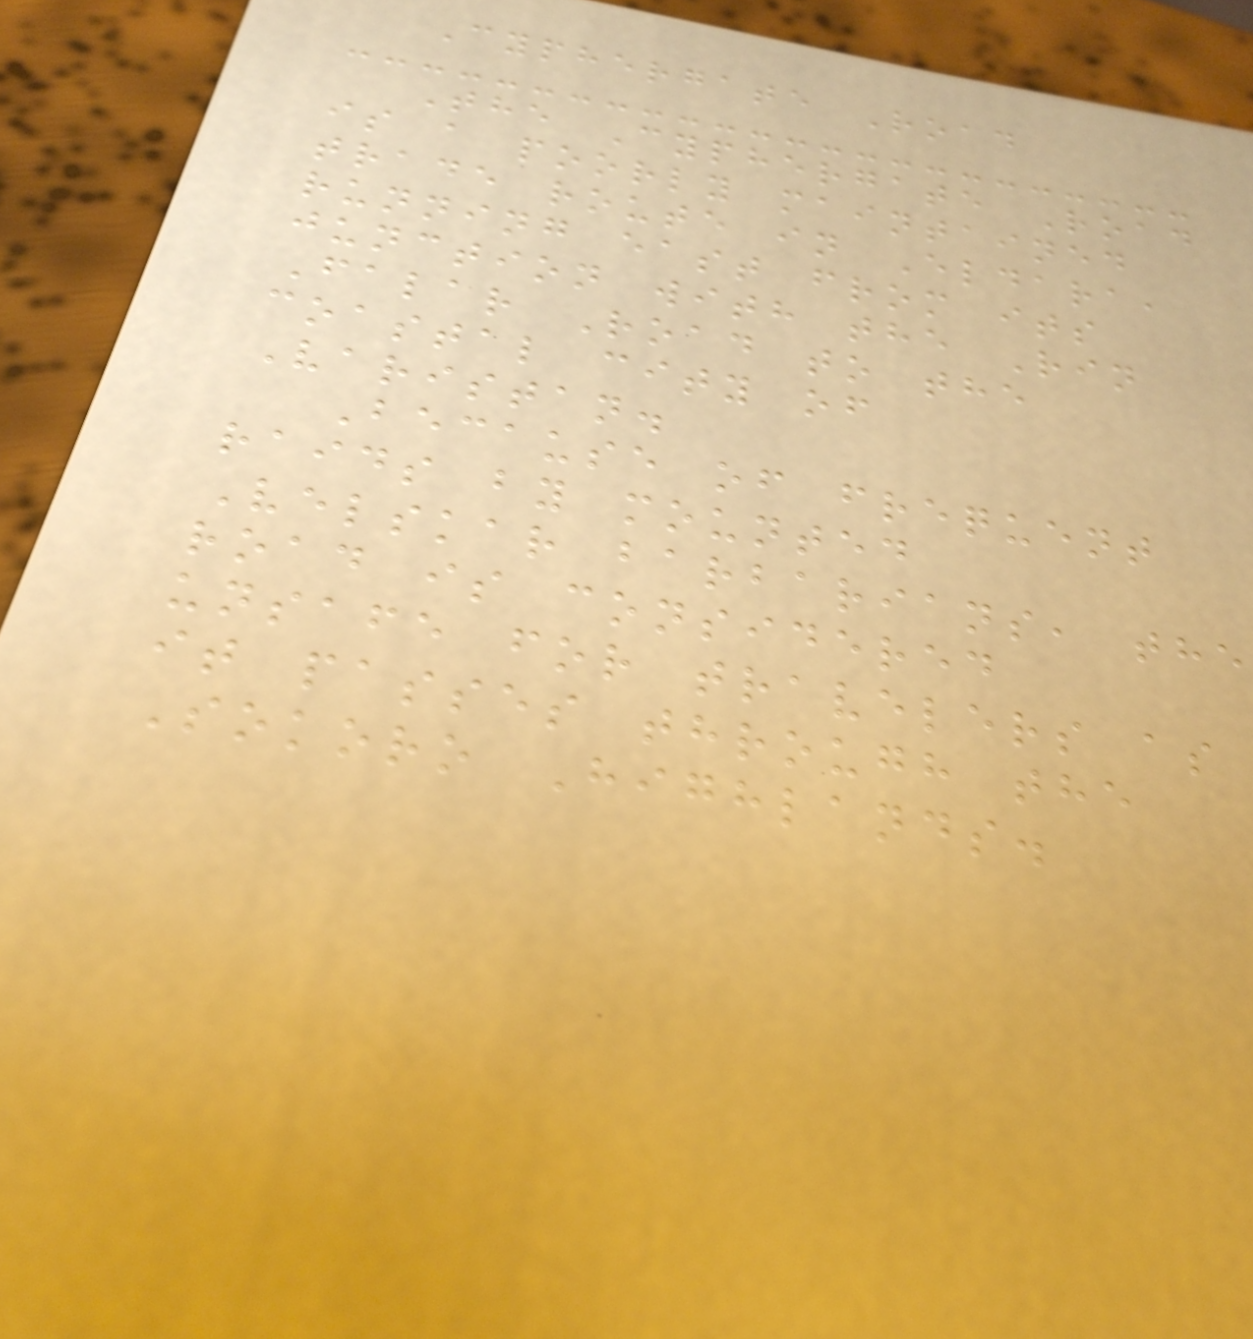Cyphergate Road
The Cyphergate Road
is a poorly maintained
trade route in Eldara,
running east from its
junction with the Rin
Falar Road to the
coastal city of
Varistan.
Because of frequent
raids by mounted
Velskar barbarians, the
road is considered
unsafe for travelers as
it passes through the
Sokoro Highlands.
